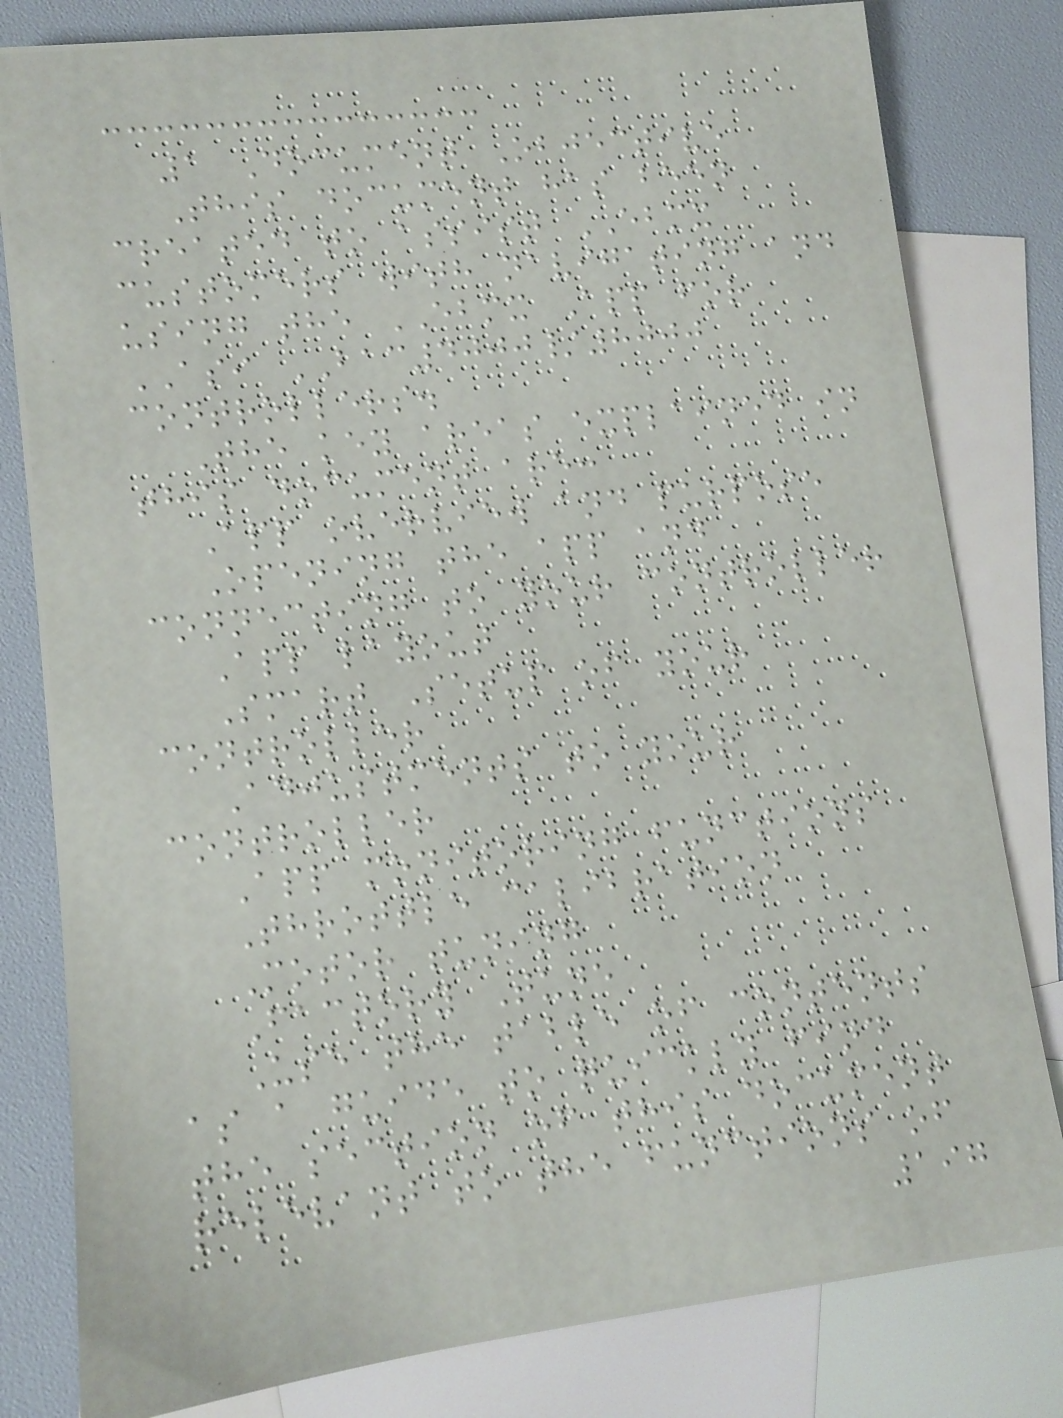1 Document Objective
This document has been
created to assist EBMX
customers with navigating and
using the EBMX App for
ASI BAC4000/8000
controllers.
The key areas explained in
this document are:
App overview and purpose
Opening the app and
connecting to your controller
App layout
Smart Setup of your
controller
Adjustments to your
controller
App monitoring functions
Throttle calibration
Motor tuning
Factory Tune
Use the table of contents
as a guide to quickly find
the section of this document
relevant to the functions of
197
